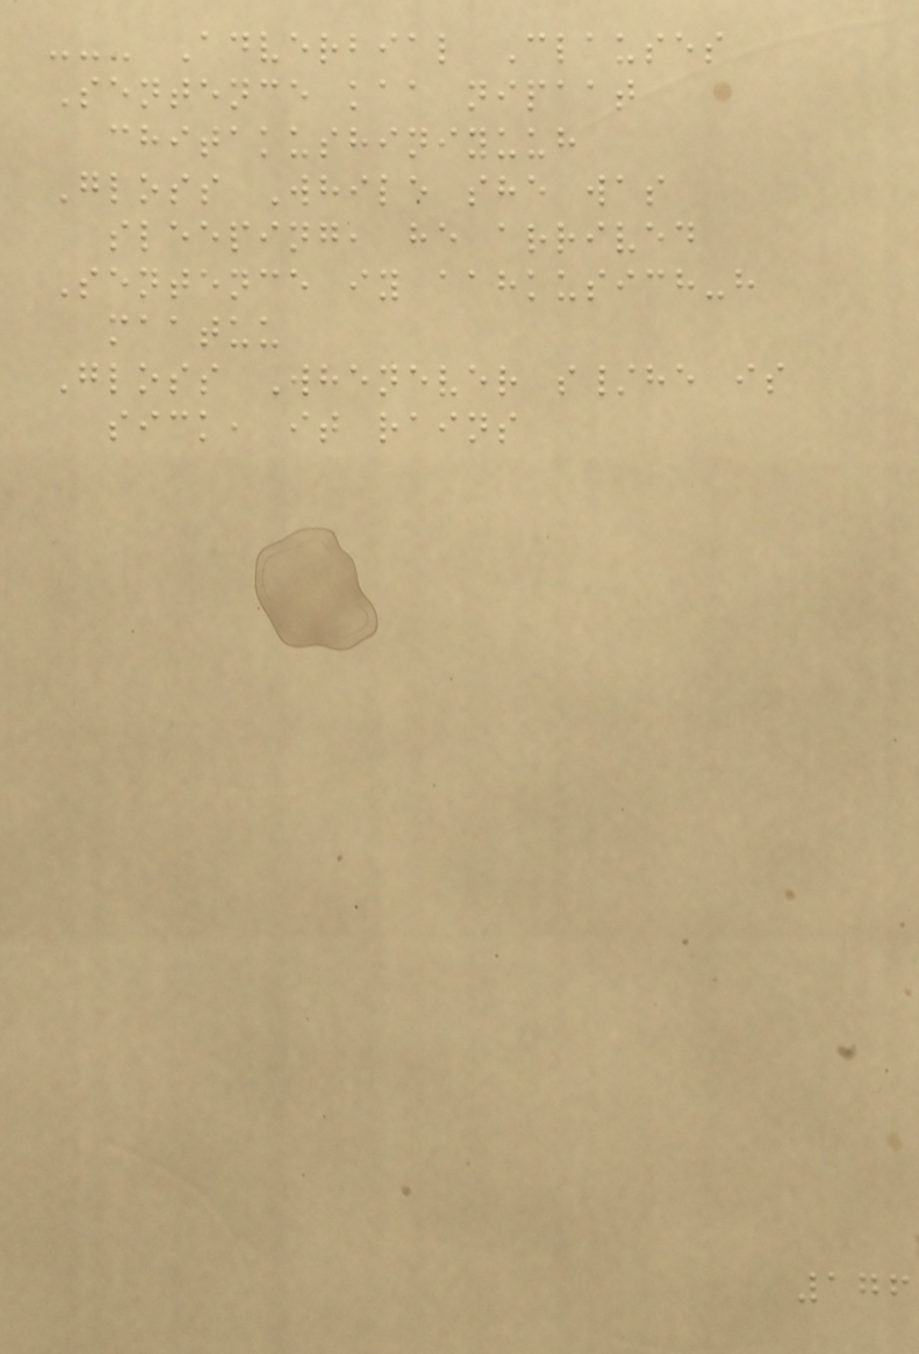--- Adverbial Clauses
Sentence kaa nipaat
chitakushiniyuuh
Gloss While she was
sleeping, he arrived
Sentence iy aahkusich-h
maatuu
Gloss Whenever s/he is
sick, it rains
176
